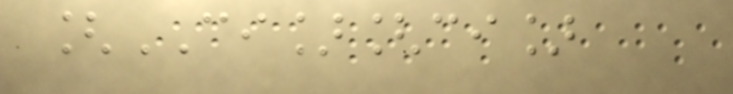[CI][ci]
